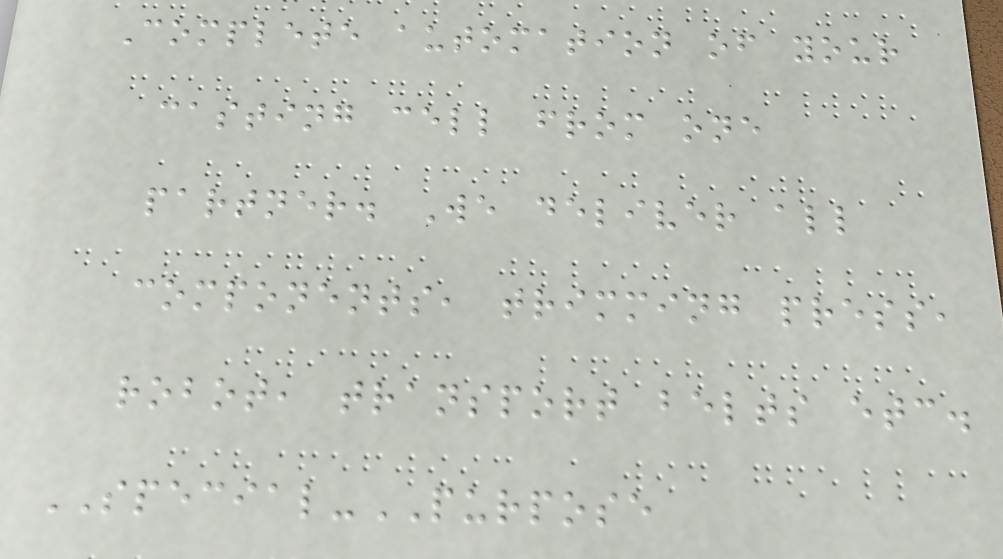Complete automation of your
casting cell from one
partner. We deliver all
components, trimming press,
robot, transport belts etc.
SPECIAL-PURPOSE
